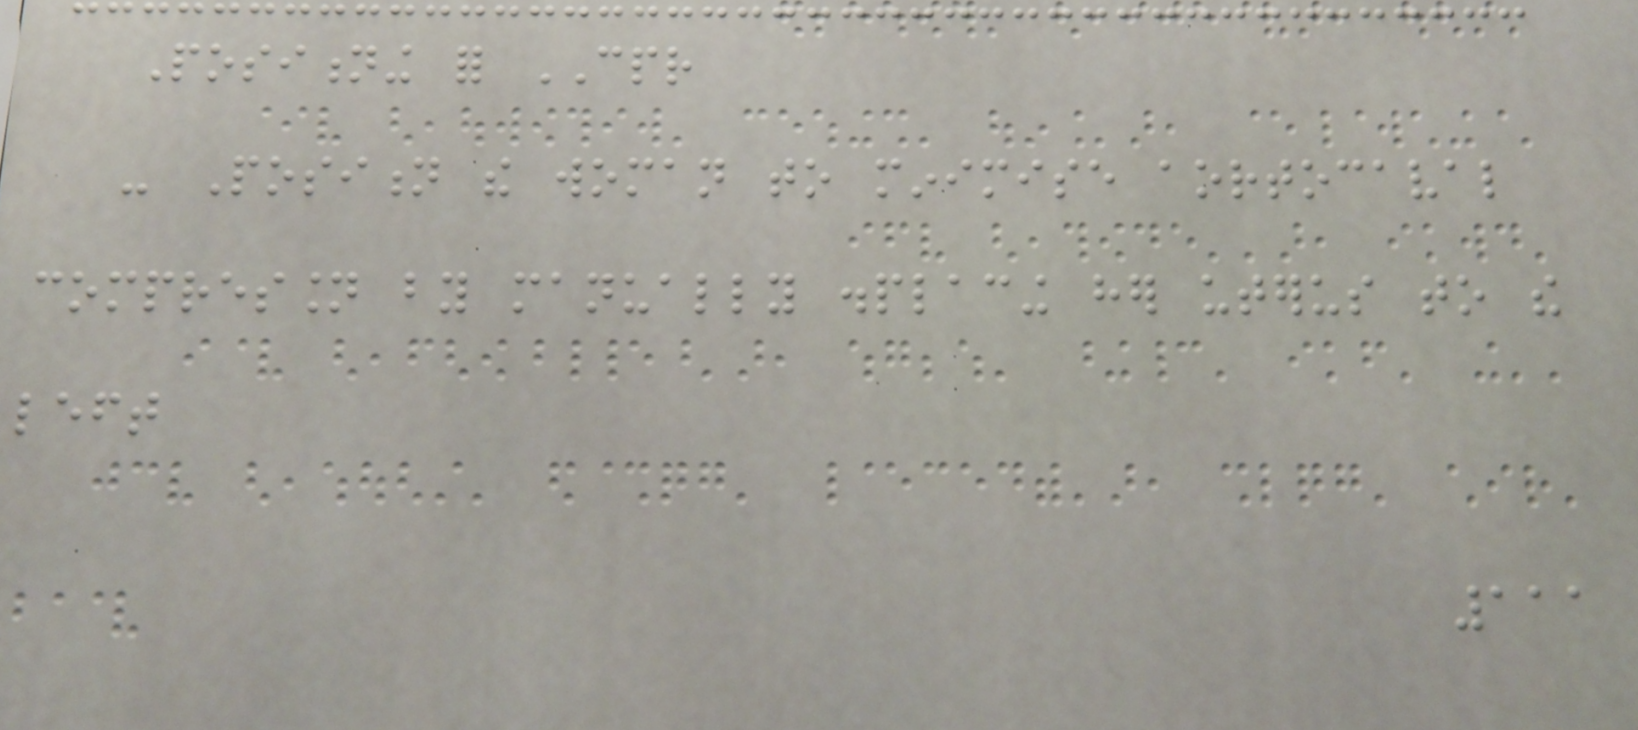Positioning for CPR
- Position the woman to minimise aortocaval
compression by manually displacing her uterus to the
left
111
